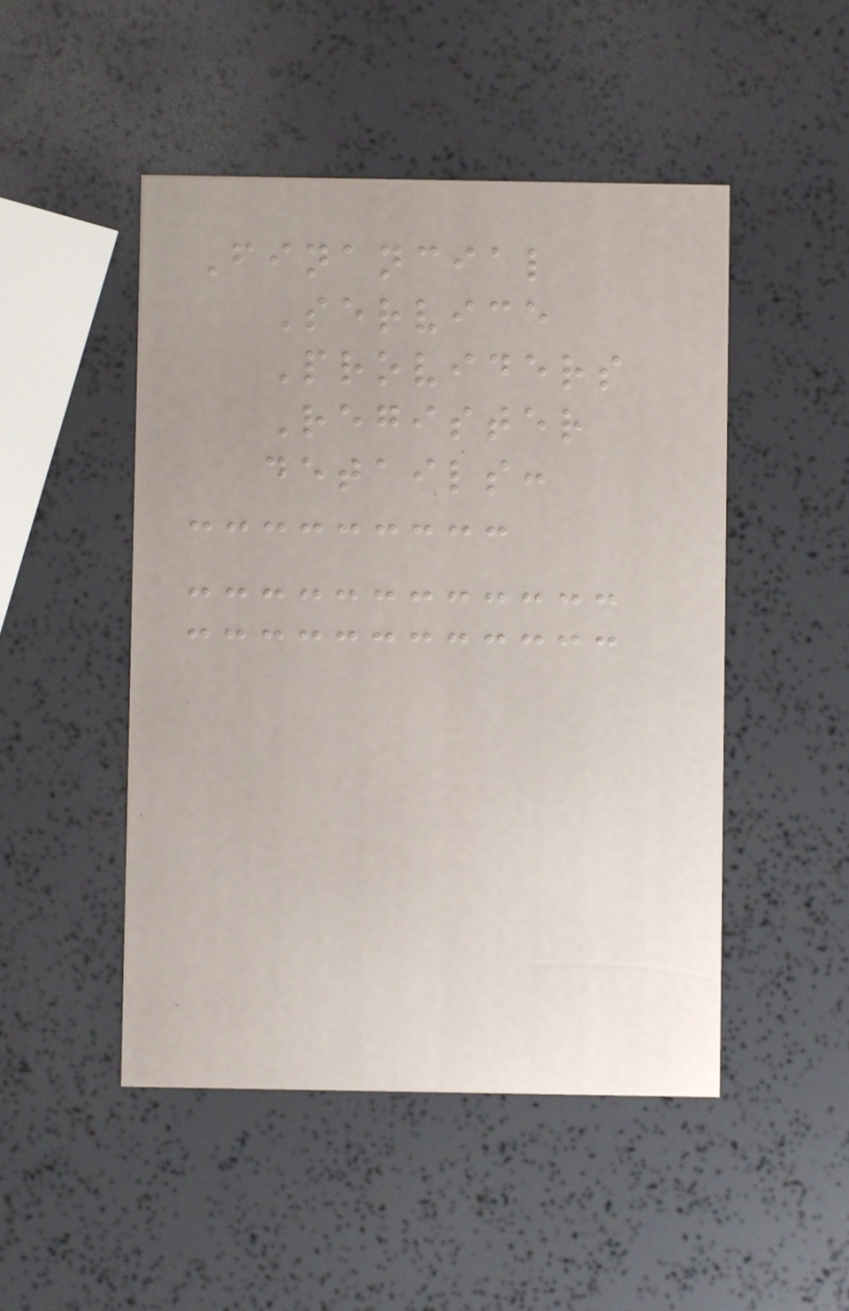Financial
Service
Providers
Register
details:
